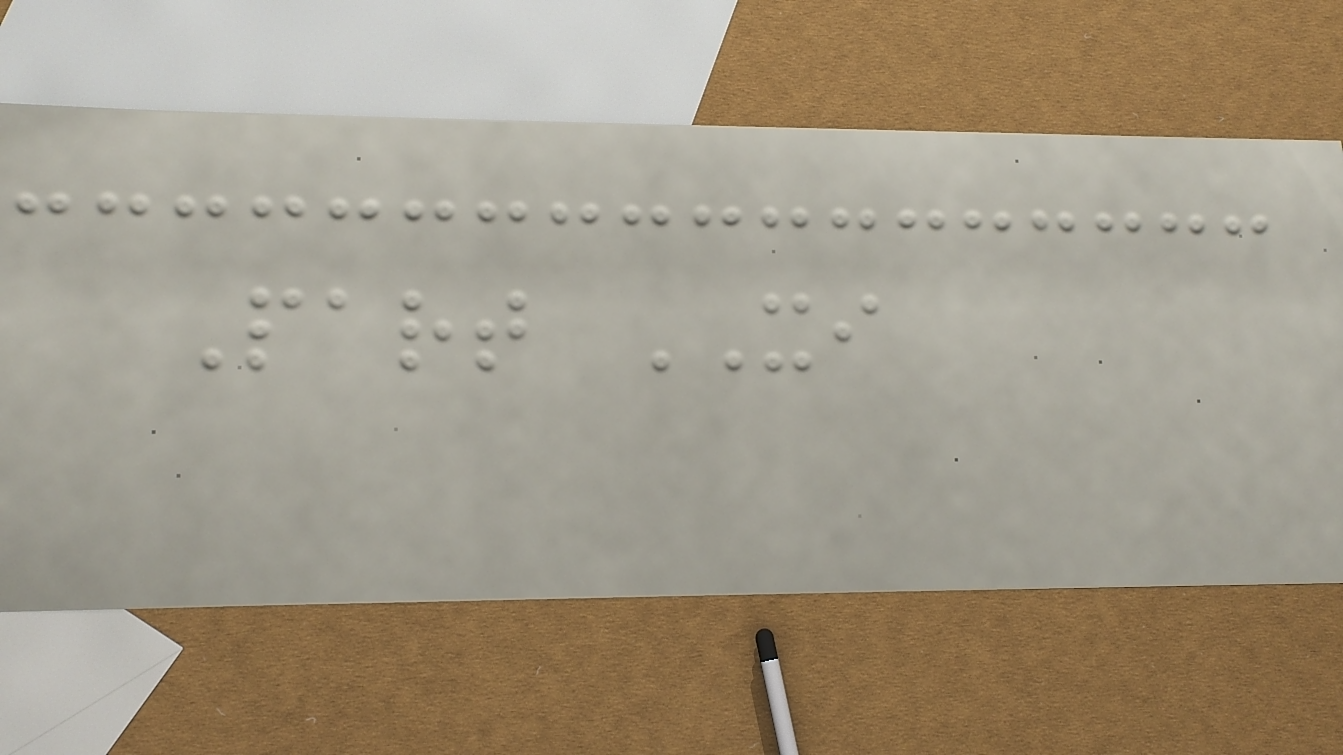Part XI
